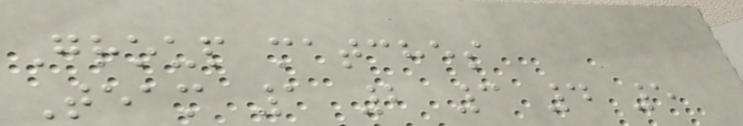Group matches
Team 1 2 3 4 5
